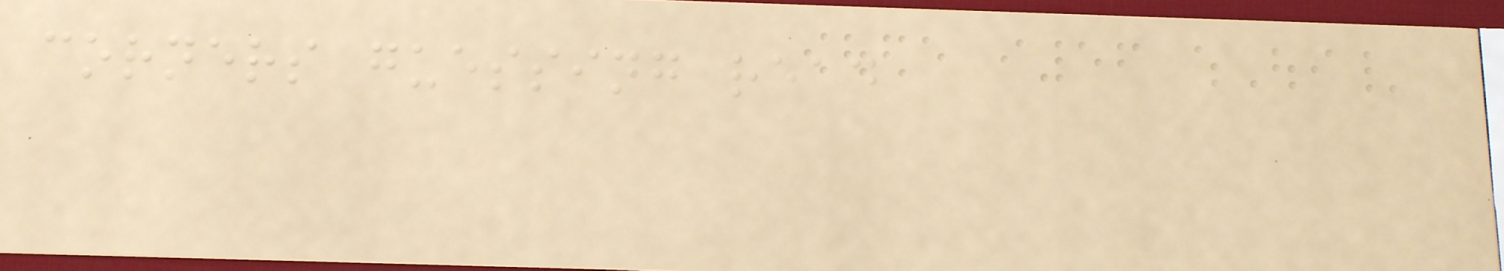corners guessing read
